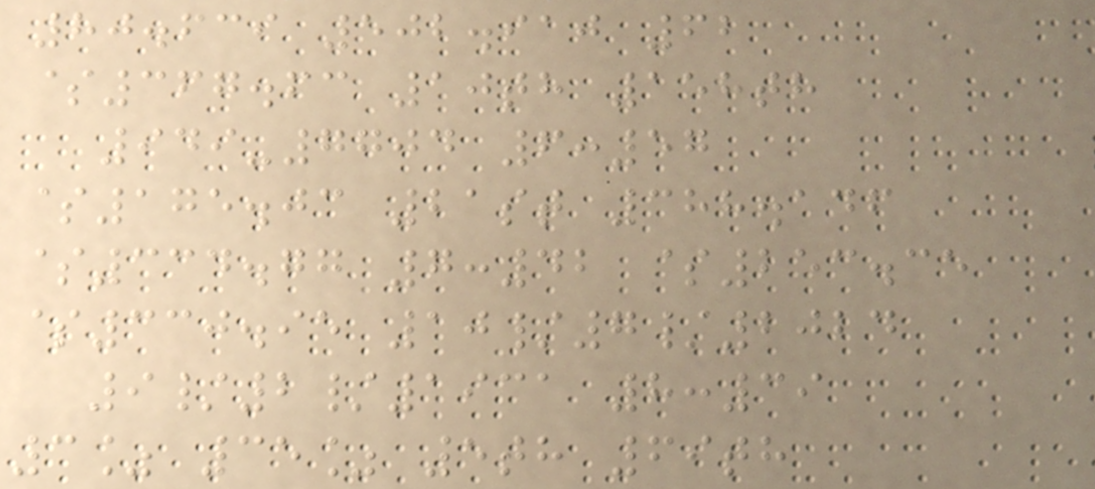80.639 502.910 62
$367.63 10th 158th
949-7704 6:57
$175.03 21st 388.146
$334.77 7:42 $253.35
$330.95 10/7/2024
9/2/1931 8:39
3% 35% 5th 69th
